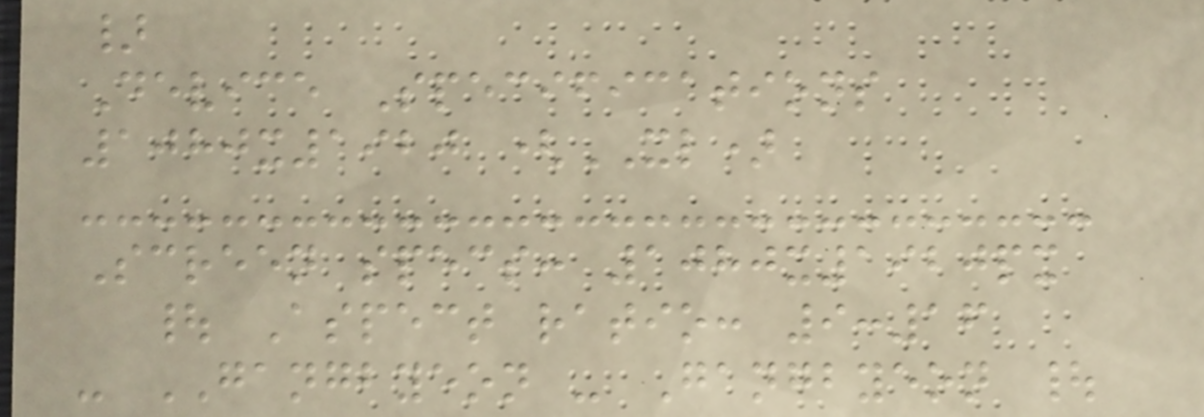}
Device Specifications
1080x1920 (XL)
Screen specs: 1080x1920px
| Aspect ratio: 9:16
- GANGBYEON - Gangbyeon |
